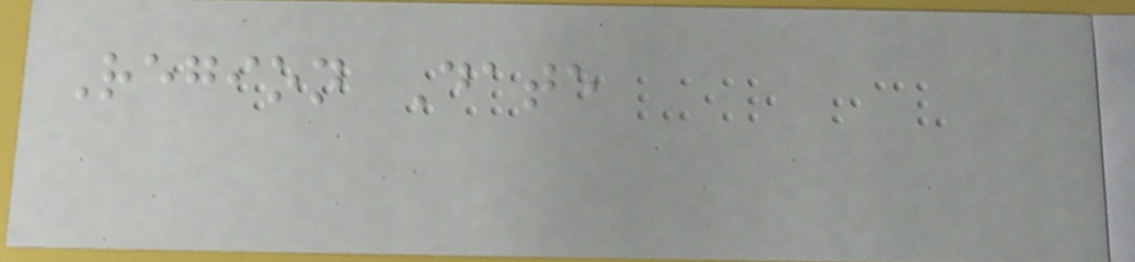Region Date
